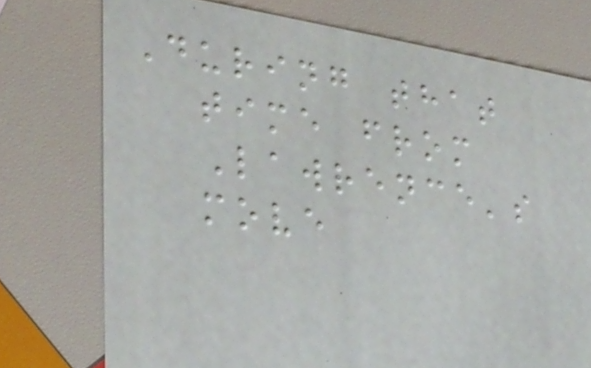During that
time from
Lawrence's
move
